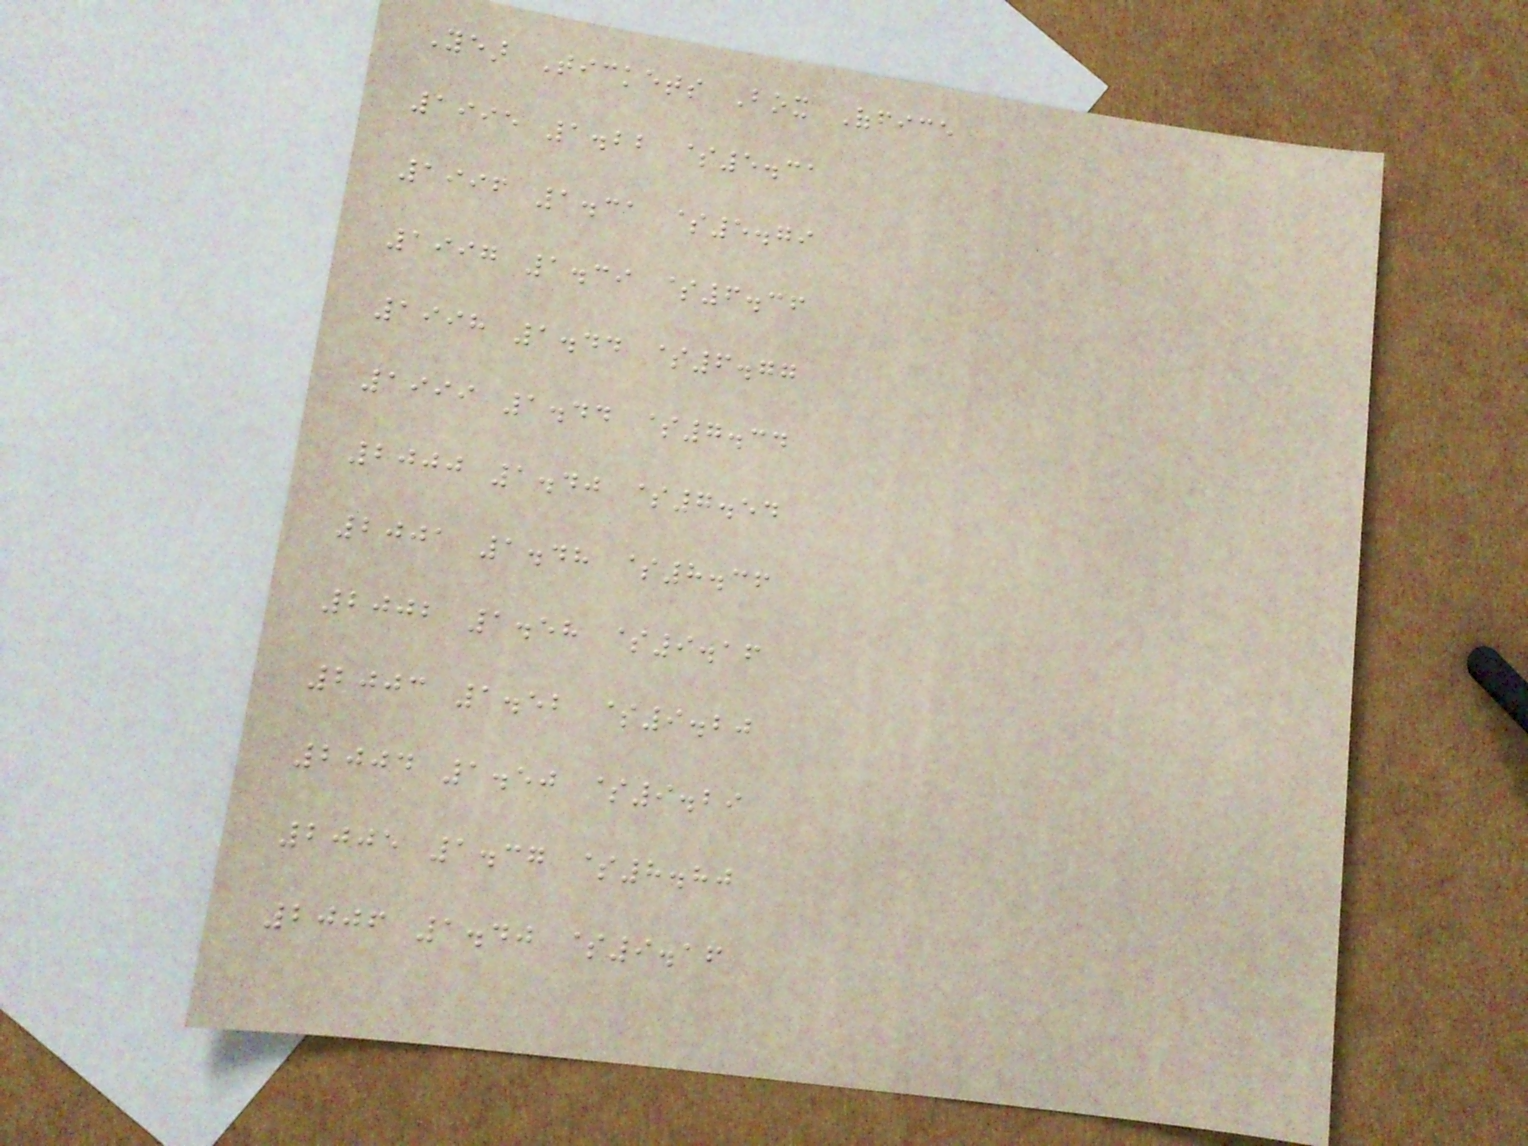Year Tickets Box Office
1995 1.22 $5.31
1996 1.31 $5.79
1997 1.39 $6.36
1998 1.44 $6.77
1999 1.44 $7.34
2000 1.40 $7.54
2001 1.48 $8.36
2002 1.58 $9.16
2003 1.52 $9.20
2004 1.50 $9.29
2005 1.37 $8.80
2006 1.40 $9.16
